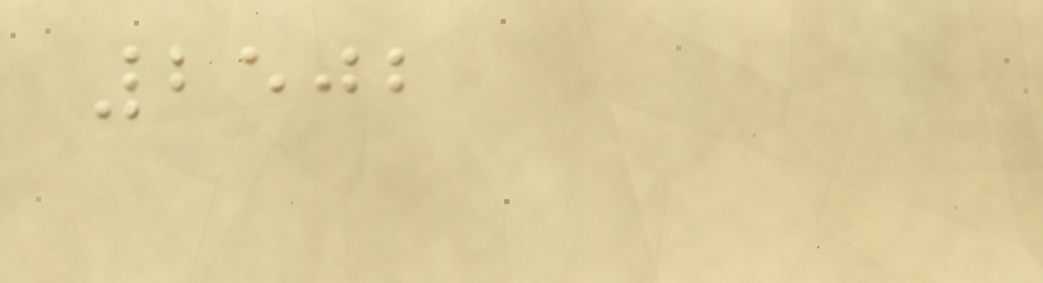2502
